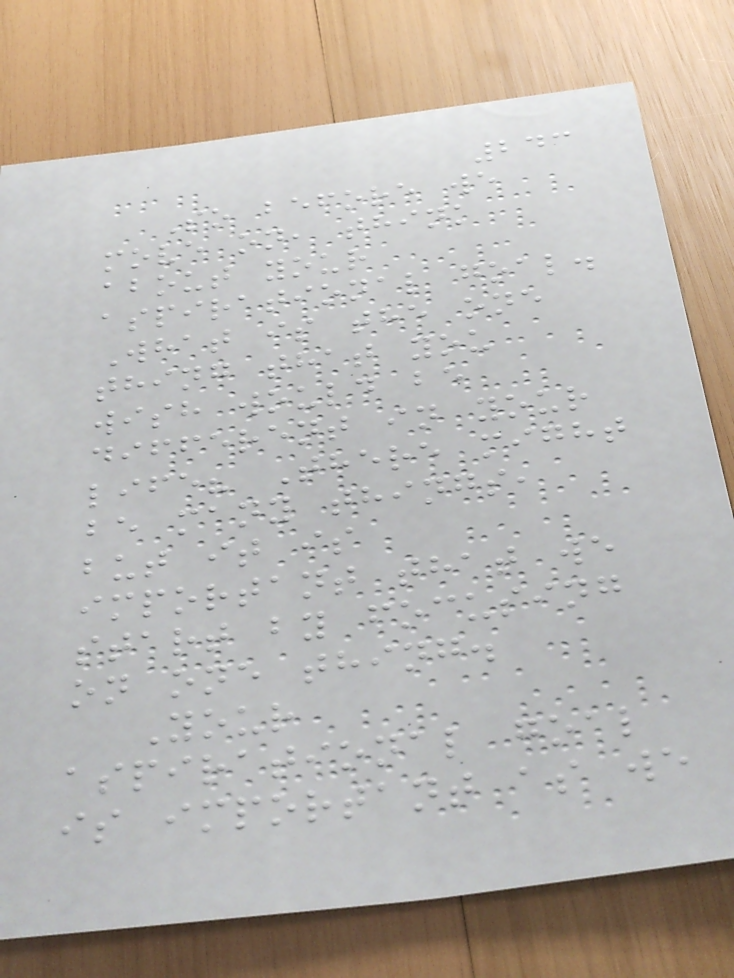243
So before we
move on, think
about your
aspirational goal.
What is the one
thing that you
wish would be
different in your
life? There might
be many things,
but it is
important that we
start by focusing
on one thing.
Your
aspirational goal
is important as we
